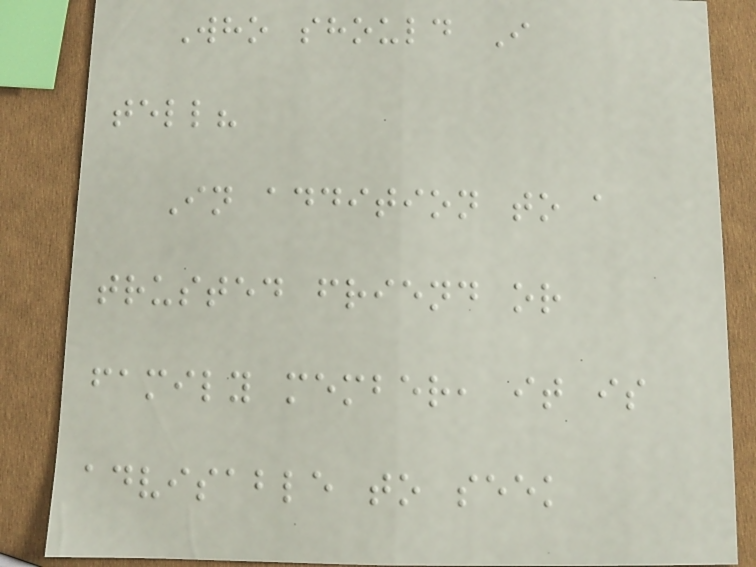Who should I
tell?
In addition to a
trusted friend or
family member, it is
advisable to seek
